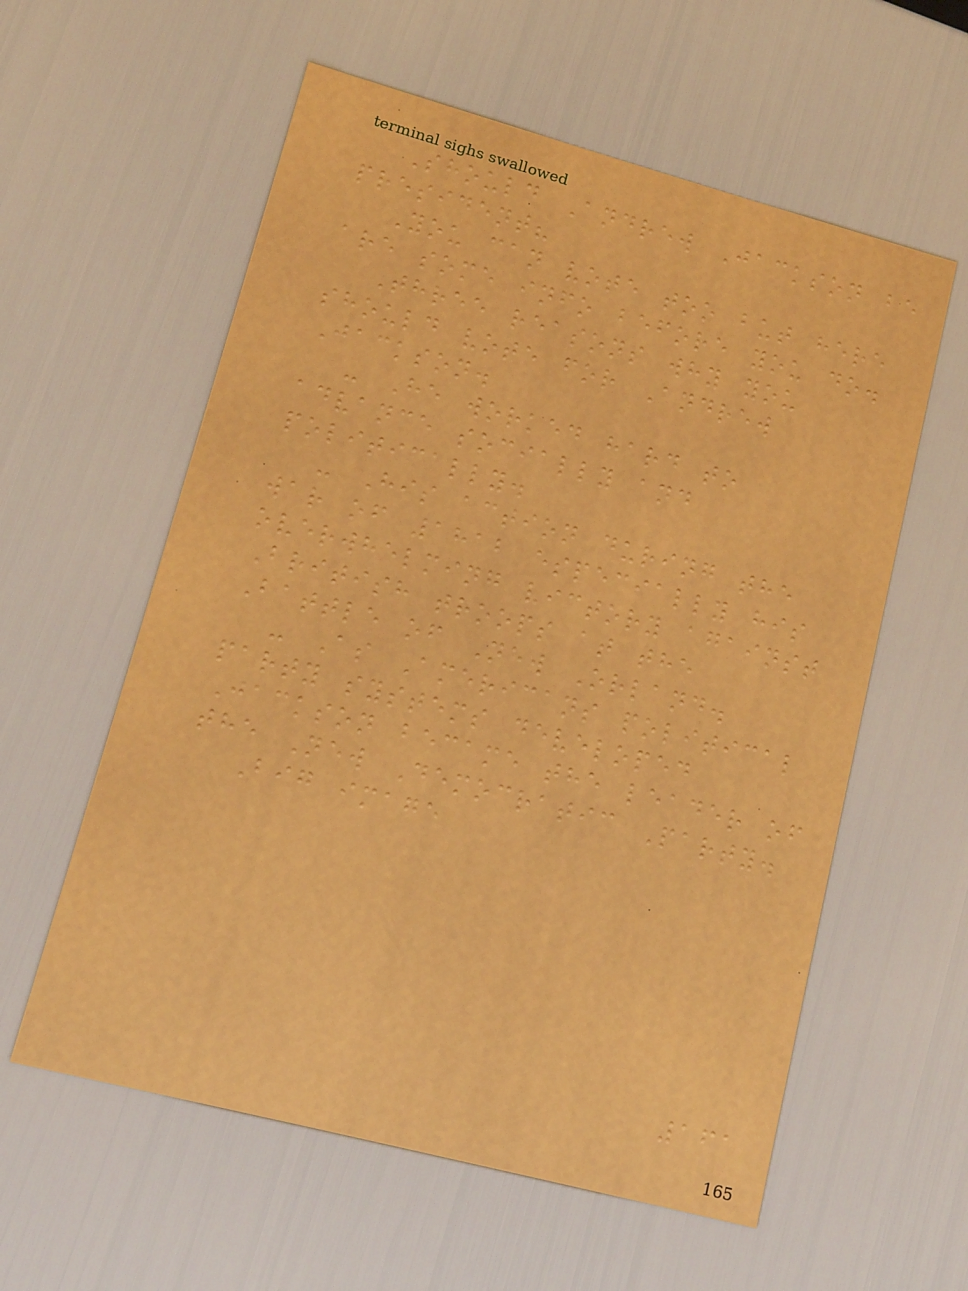Should Andrew Jackson be
president?
You can vote too but here
are some info before you do.
Three reasons why you
should vote for Andrew
Jackson.
- He worked hard to
advance socially and
politically.
- His action during the
war of 1812 especially his
overwhelming victory against
British troops at the
Battle of New Orland.
- As Americans political
party systems developed
Jackson became the leader of
the New Democratic Party.
Big image
161
